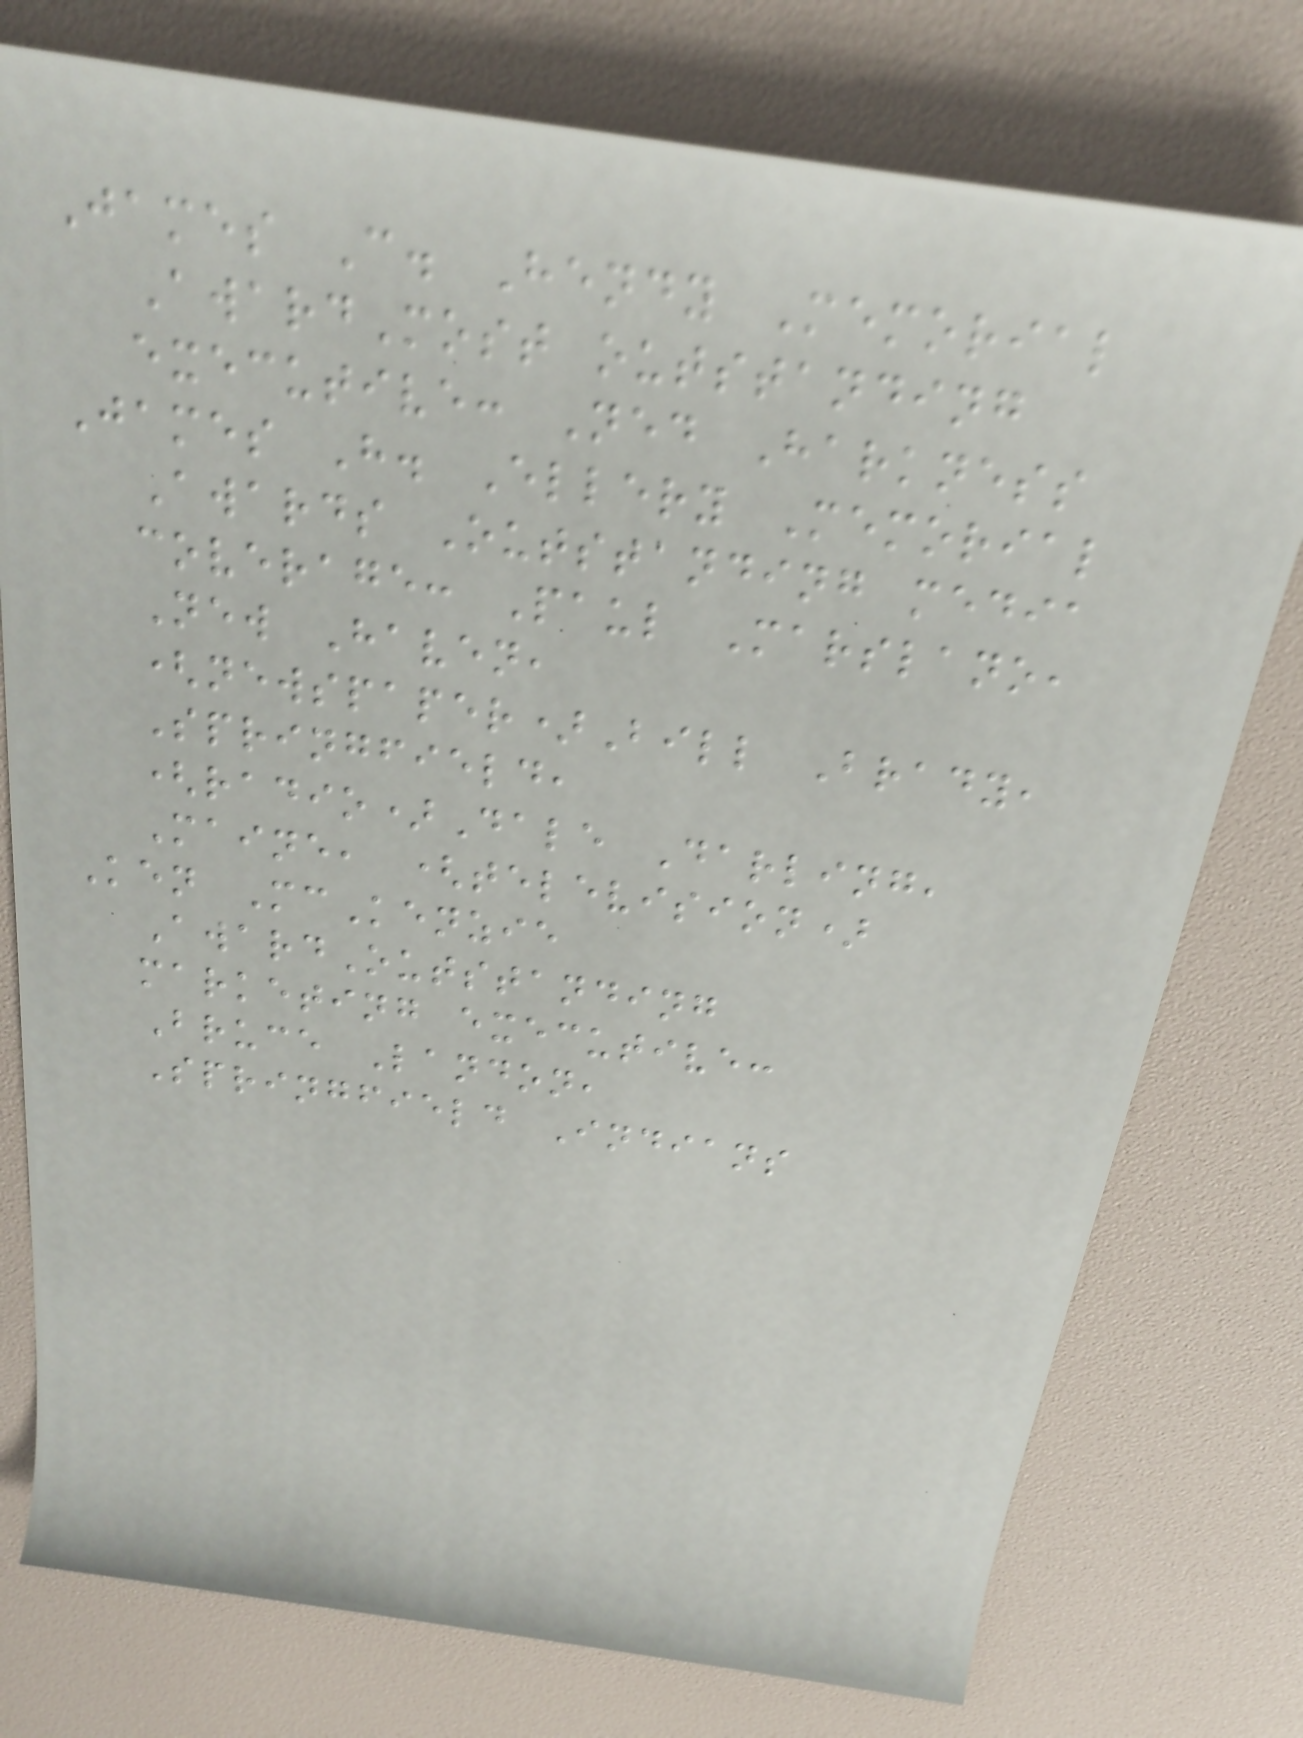James C. Hendy Memorial
AwardMost outstanding
executive: Ned Harkness
James H. Ellery Memorial
Awards Outstanding media
coverage: Paul Marslano,
New Haven,
(newspaper)Bill Brady,
Springfield,
(radio)Dale Darling,
Maine, (television)
Ken McKenzie
AwardOutstanding
marketing executive:
Bruce Landon,
Springfield Indians
